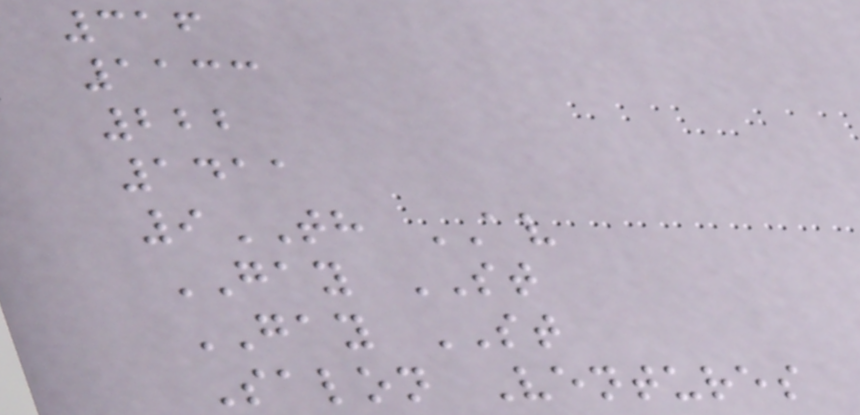316
1133
222
1411
9TH AV
GAY ST
GAY ST
Salon Ventures
